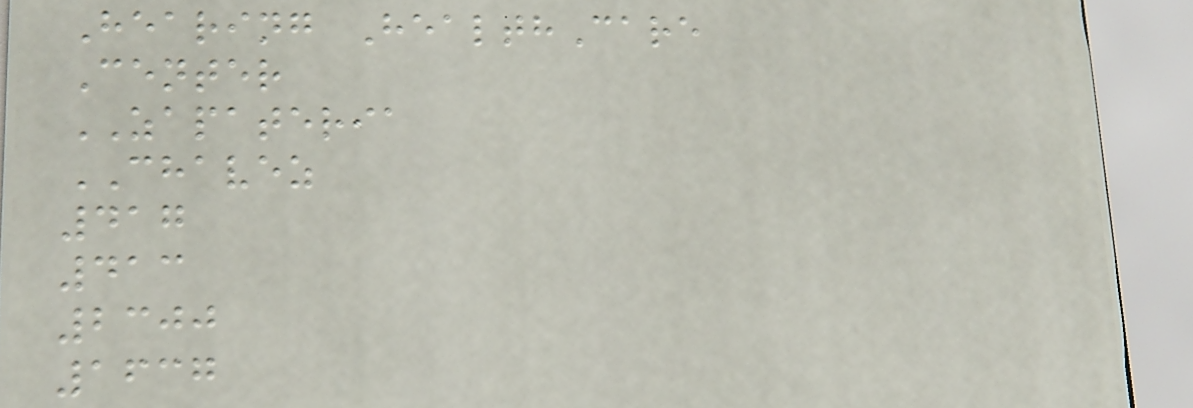Hearing HealthCare
Center
ZAPATERIA
CHAVEZ
417
413
2300
1637
